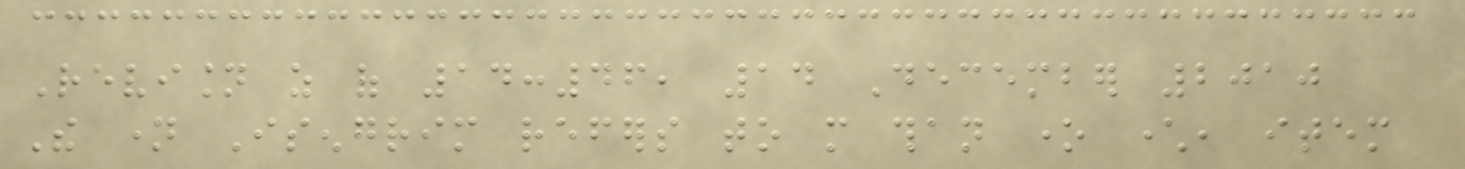Revision as of 14:46, 14 December 2010
The name Isengrim refers to more than one character, item
